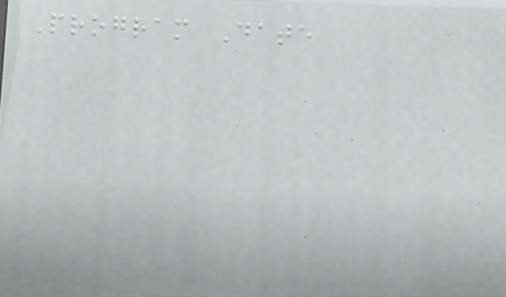Program Date
